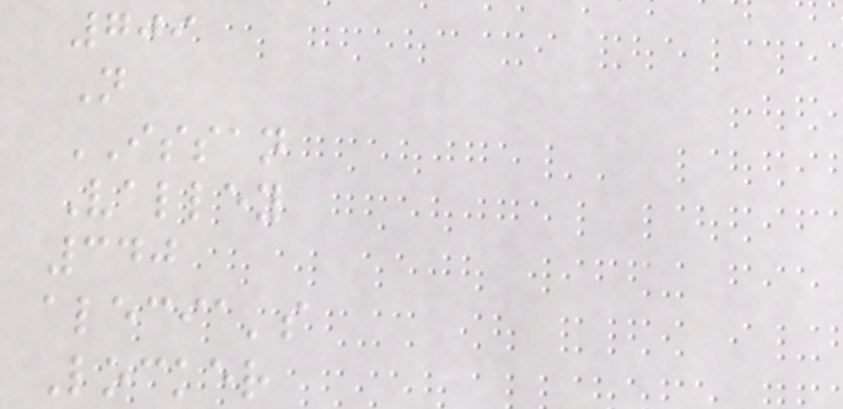709
N
ISSAN
Valley
340
alecia's
Locker
